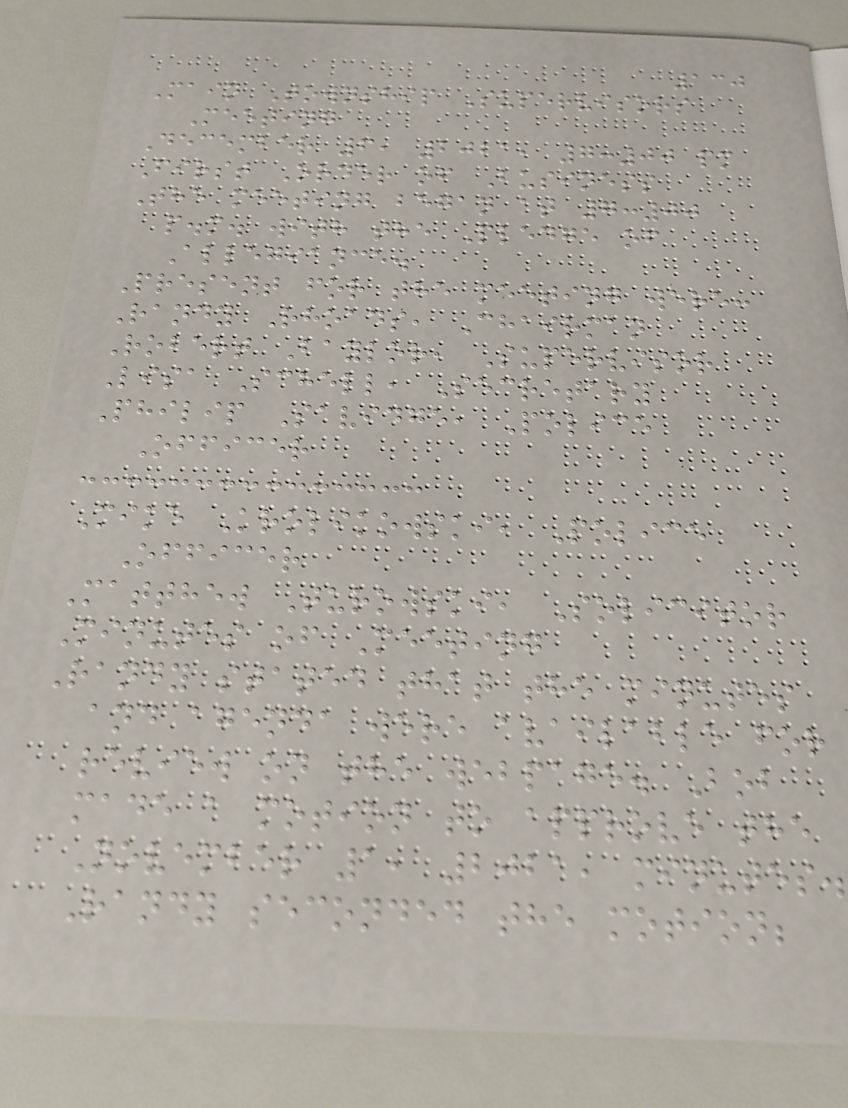130
Main Township Supervisors
Meeting
December 6, 2021, 7:00 pm
First Order of Business
The meeting began at 7:00
p.m. with the Pledge of
Allegiance.
Present for the meeting were:
Randy Rhoads, Chairman
Robert Baylor, Supervisor
Lisa Schell, Secretary
Philip Savidge, Police
Officer
Mike Krolikowski, Police
Officer
Matthew Turowski, Solicitor
Minutes of Meeting
Randy stated that the minutes
and agenda were available for
review on the webpage. Bob
made a motion to approve the
November 1, 2021, minutes.
Randy seconded the motion;
